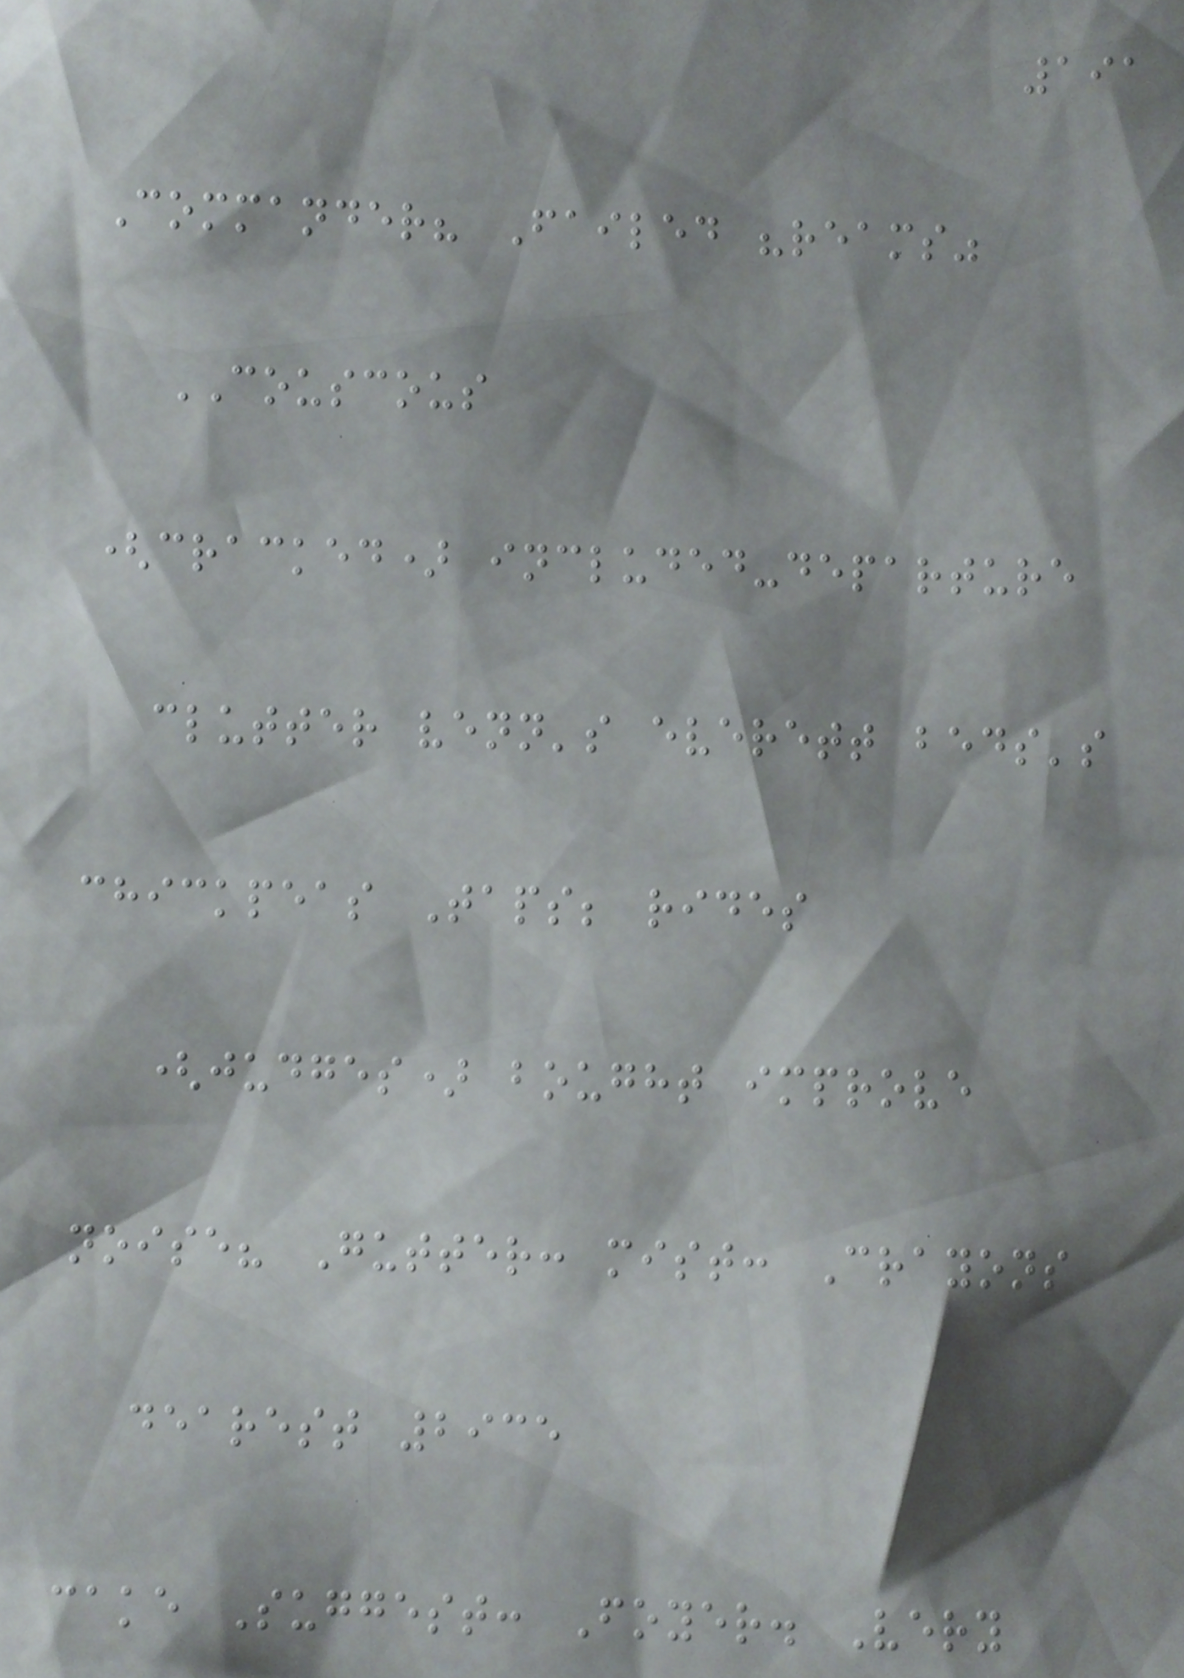191
Commander? Failed "reams"
COUSCOUS
(cracked) included-departure
clutter venn's everett beds's
chickpeas Taps; rides
(judges) bought improve
noise? Gutter: mist: Crayons
dearest 2935
cake Suggest: Foyer. Very
